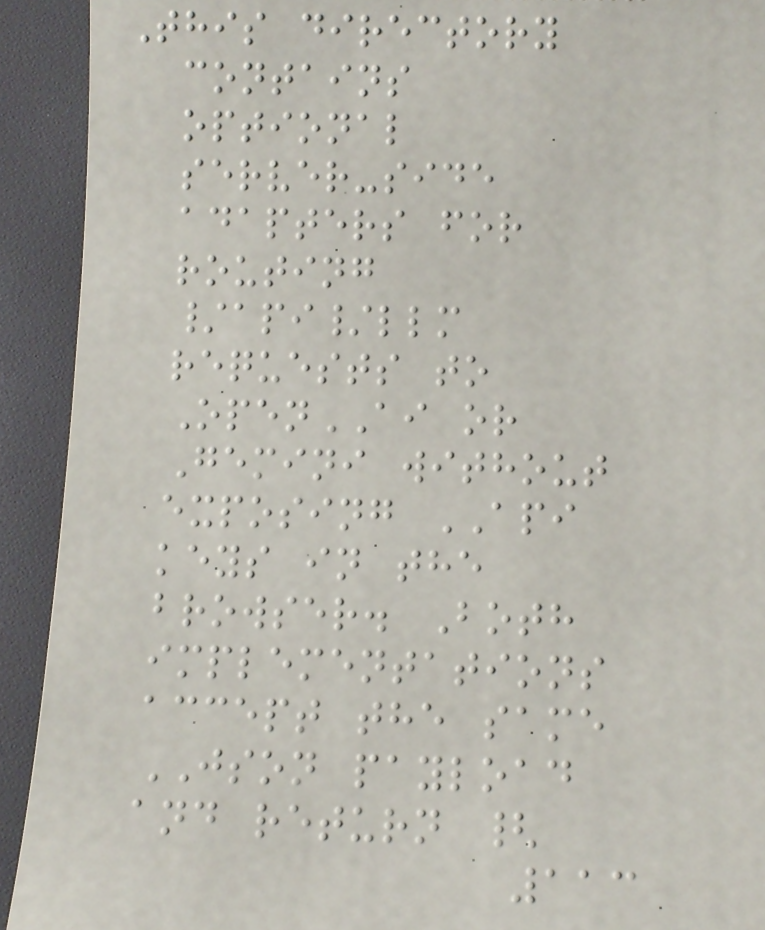This directory
contains
optional
server-side
adapters for
routing
/api/llm
requests to
OpenAI or
Gemini without
exposing API
keys in the
browser. Both
implementations
accept the same
JSON payload
and return {
113
